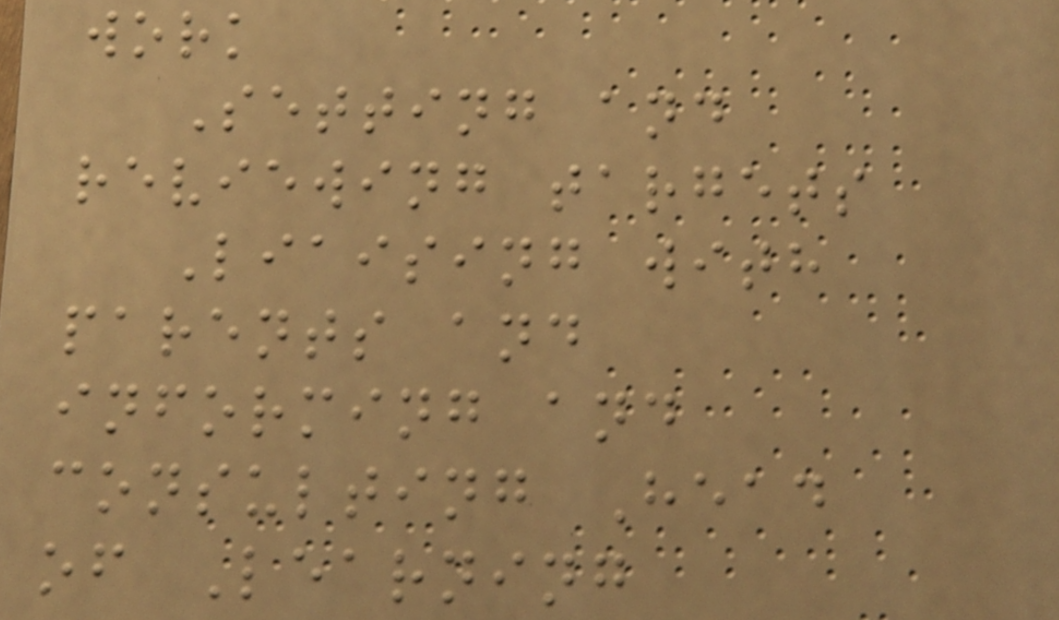work
Setting and
reviewing targets
Liaising with
parents and
informing and
consulting Head
of Learning
